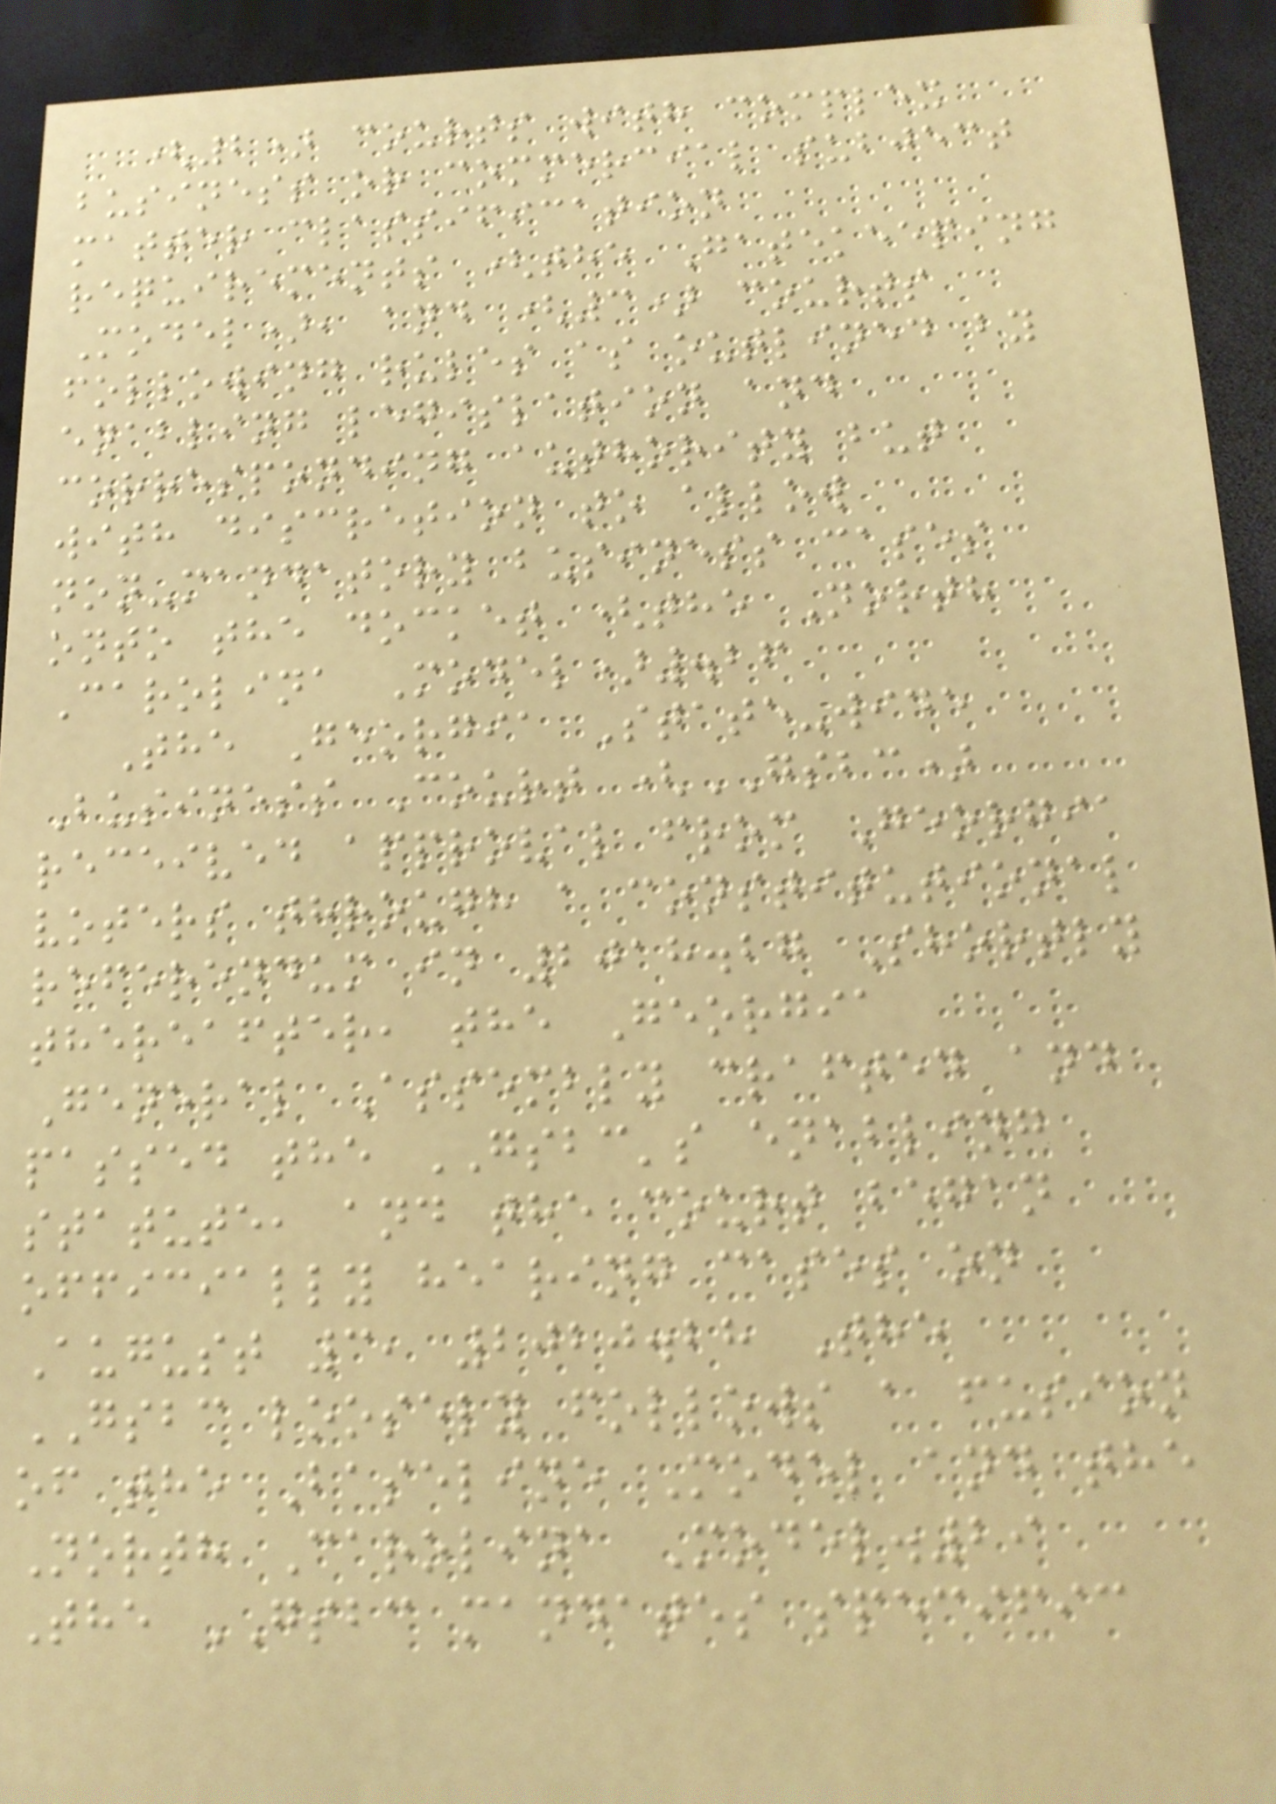(2) courts with complex
business or commercial subject
matter classification
requirements (the Gatekeeping
Model), and (3) courts
following rules as outlined by
enabling legislation and
corresponding authority but
with discretion to allow
non-mandatory business cases
onto the docket (the North
Carolina Model).26
The Georgia State-wide
Business Court (GSBC)
received approval from Georgia
voters through a constitutional
referendum in 2018.27 Shortly
thereafter, the Georgia
General Assembly crafted and
passed the GSBC's enabling
statute, and the court began
officially hearing cases on
August 3, 2020.28 The
GSBC loosely follows a fusion
of the Baseline Model and the
North Carolina Model.29
The GSBC mandates specific
